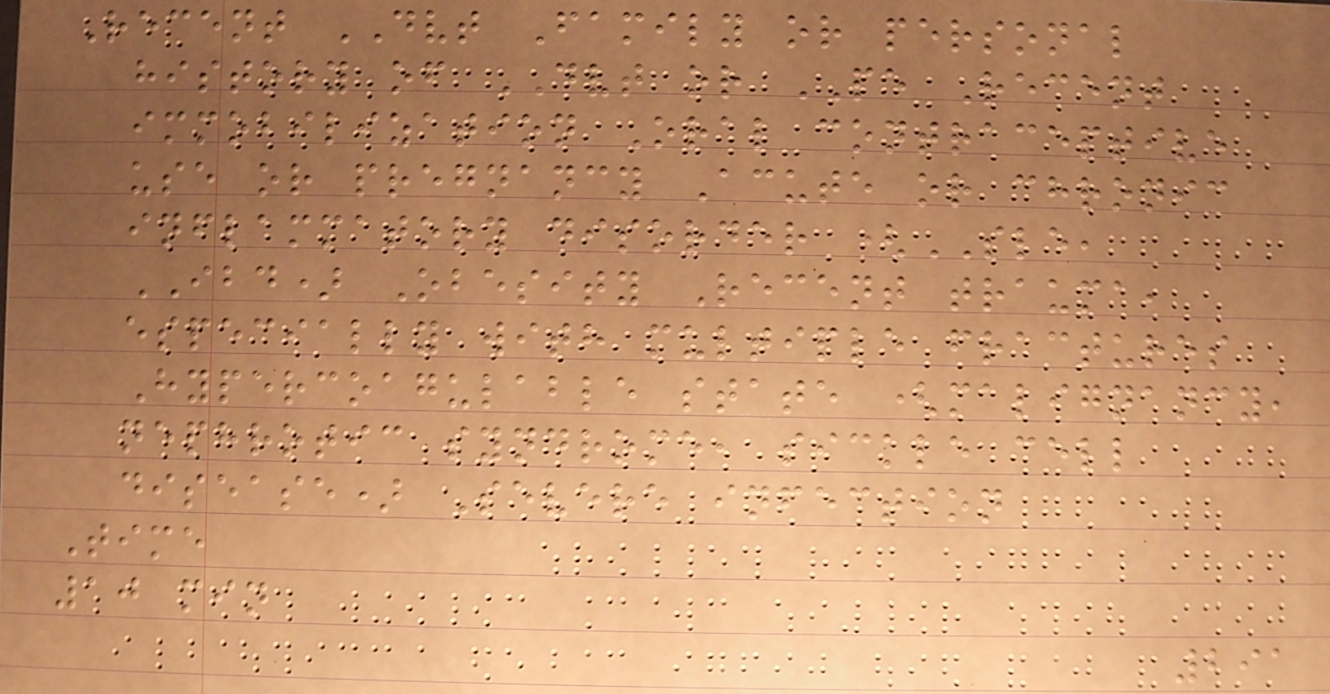Recent DVT Family or personal
history of DVT or PE Recent
immobilization Oral contraceptive
use or pregnancy Acute or chronic
inflammatory disorder (SLE,
IBD) Obesity Recent trauma,
especially with multiple fractures
Hypercoagulable state (malignancy,
nephrotic syndrome, sickle cell
disease) Severe infection
Time
10 min
291
